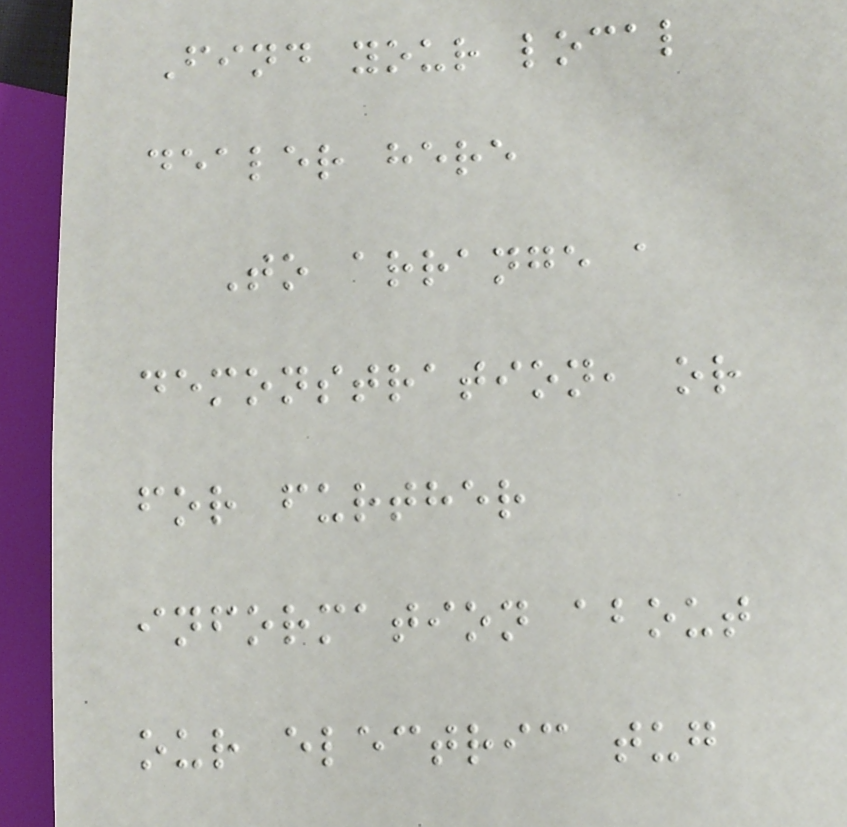Find your local
dealer here
To arrange a
demonstration, or
for further
information about
our electric tug
